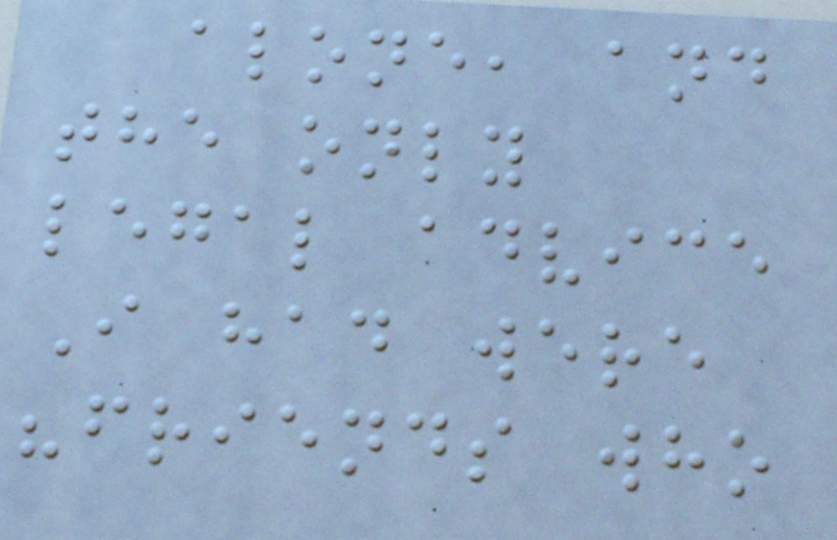alone, and
the only
legal advice
I had were
"friends who
